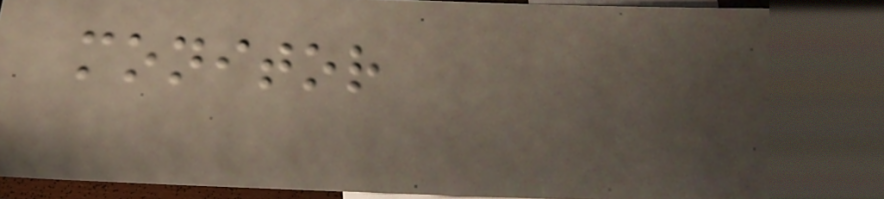monitor
